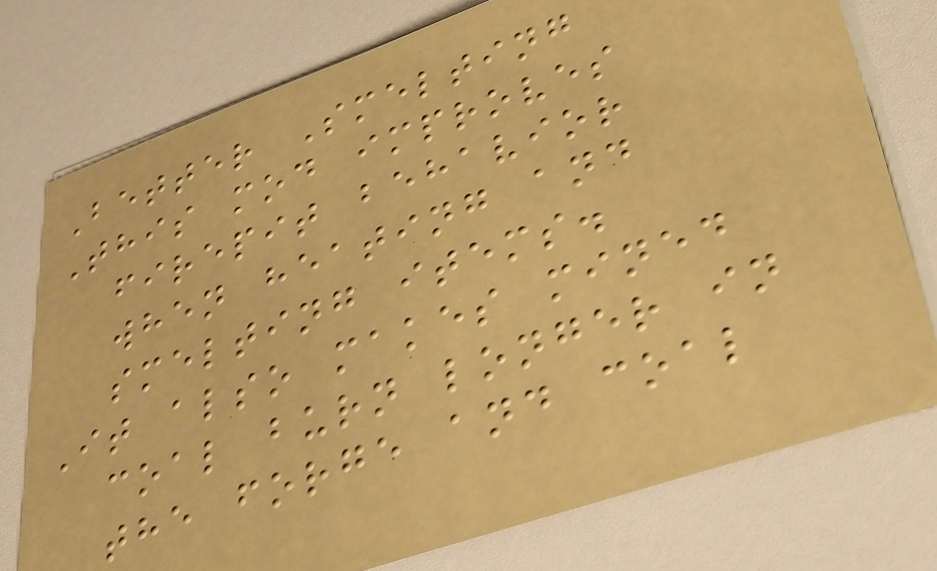Better Smelting
This mod improves
firepit behavior
when heating and
smelting items.
It also makes mined
coal burn longer in
the forge and coal
